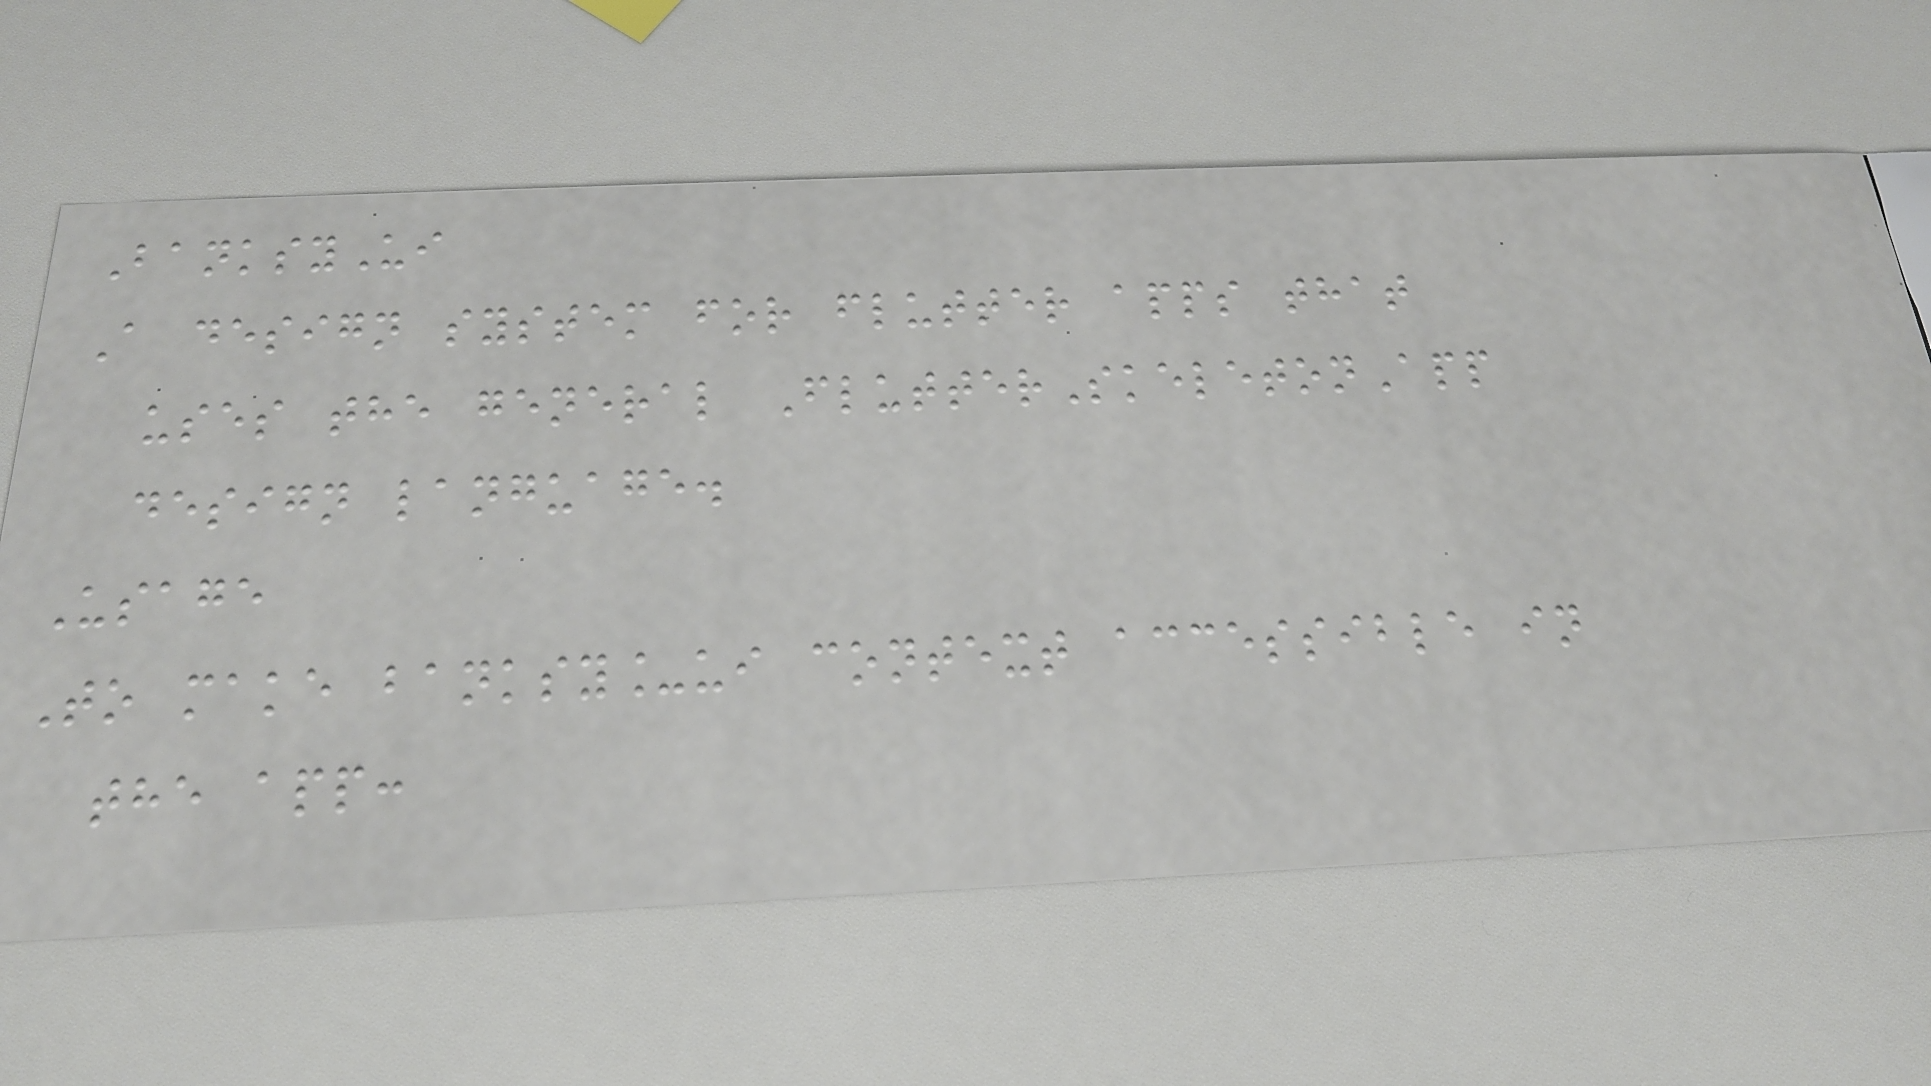BanksyUi
A design system for flutter apps that
uses the general FlutterSkeletonApp
design language.
Usage
To make banksy_ui context accessible in
the app:
